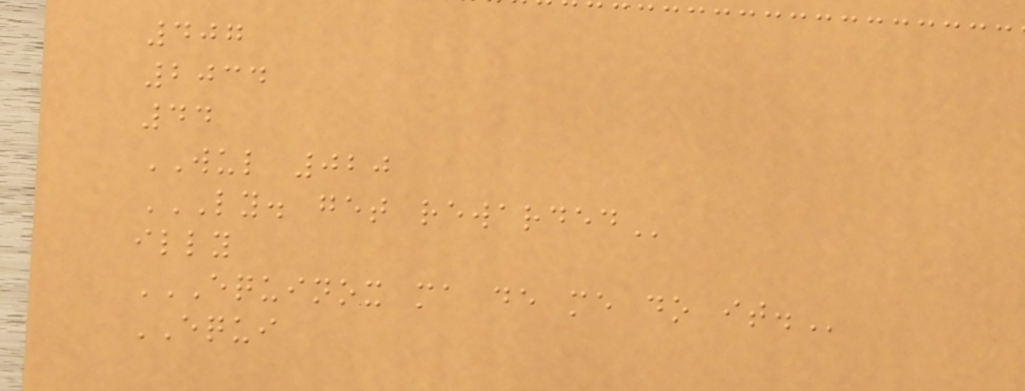407
2034
44
WUL 020
LY. GET REWARDED
illy
EQUINOX MA DE ME DO IT.
EQUI
